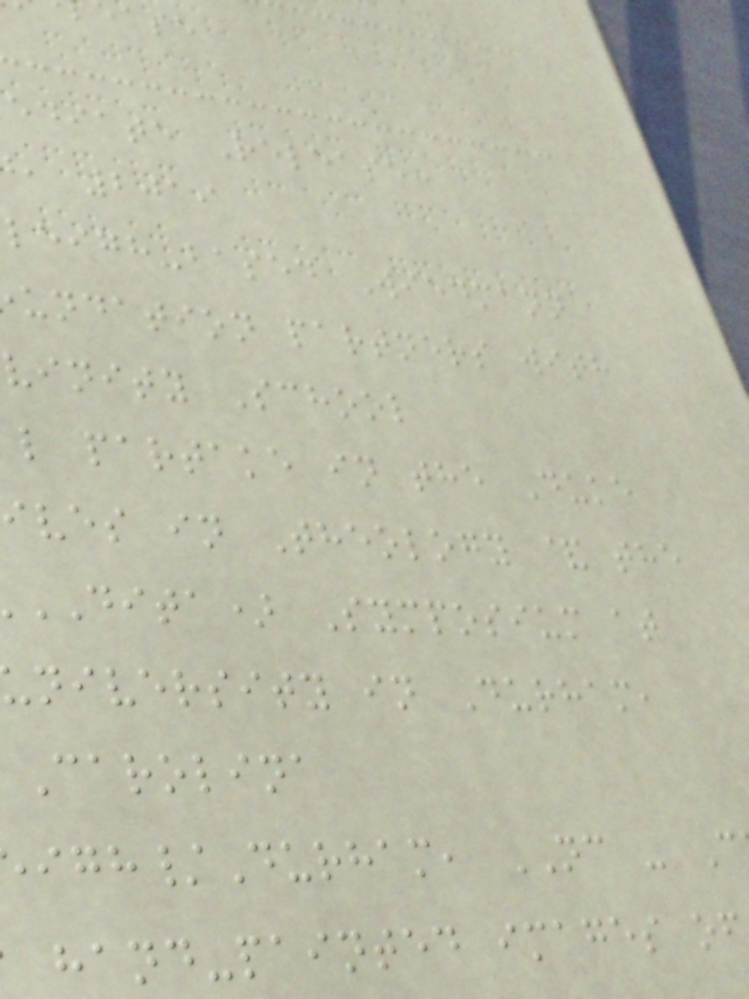ediate Release:
, 2019
leigh-based Wiedmann
undation partners with
vinity School
l partake in the Duke
ves in Theology & the
DITA) Symposium at
niversity in Durham,
Carolina
igh/Durham, NC - C
hand-painted images of
